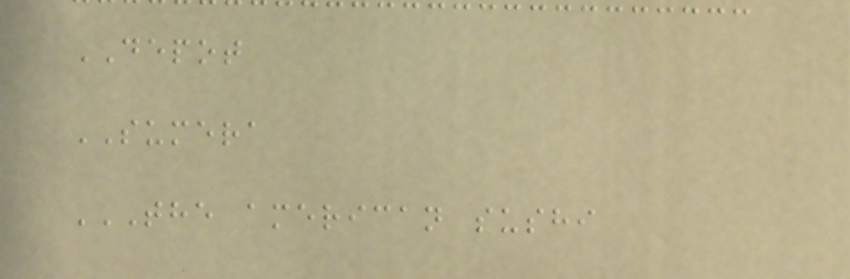DEPOT
SUMERA
THE AMERICAN SUSHI
